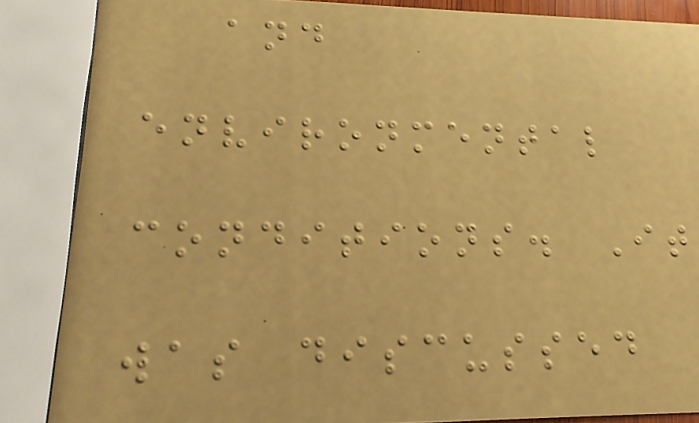and
environmental
conditions. It
was discussed
